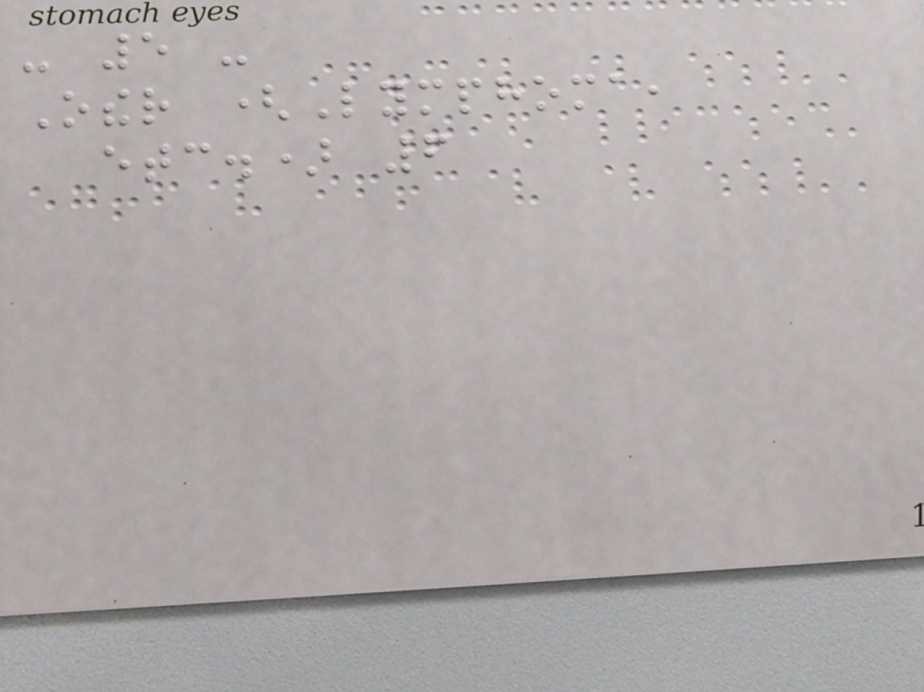- 5 -
Other (Lymphoma,
etc.) 6
